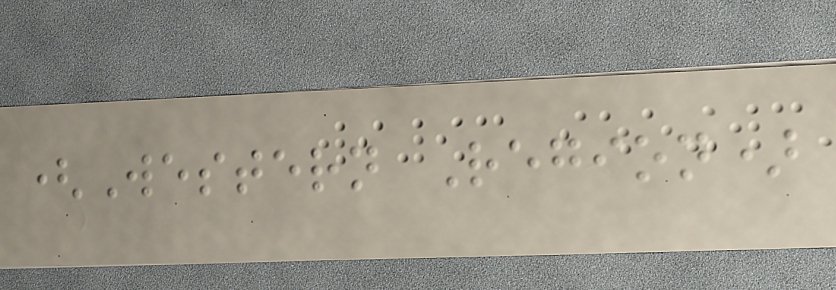(Western Region)
